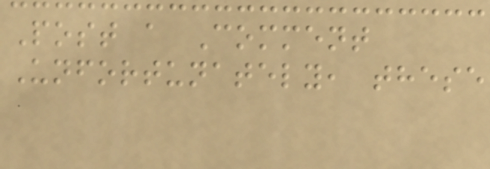Post a Comment
Unfortunately, these
